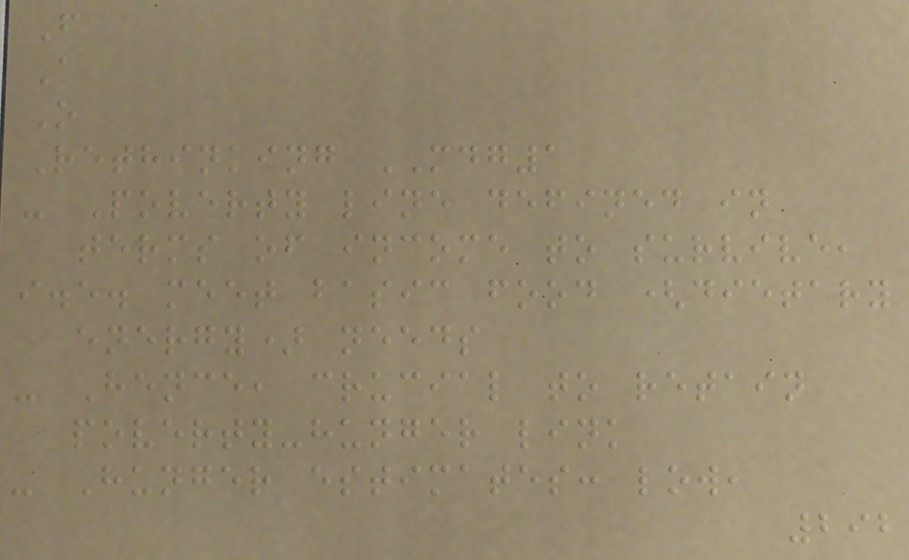F
A
O
Rethinking MDG1
- Poverty line defined in
terms of income to survive,
i.e. meet basic food (dietary
energy) needs
- Hence, crucial to retain
poverty-hunger link
- Hunger estimates: low,
292
